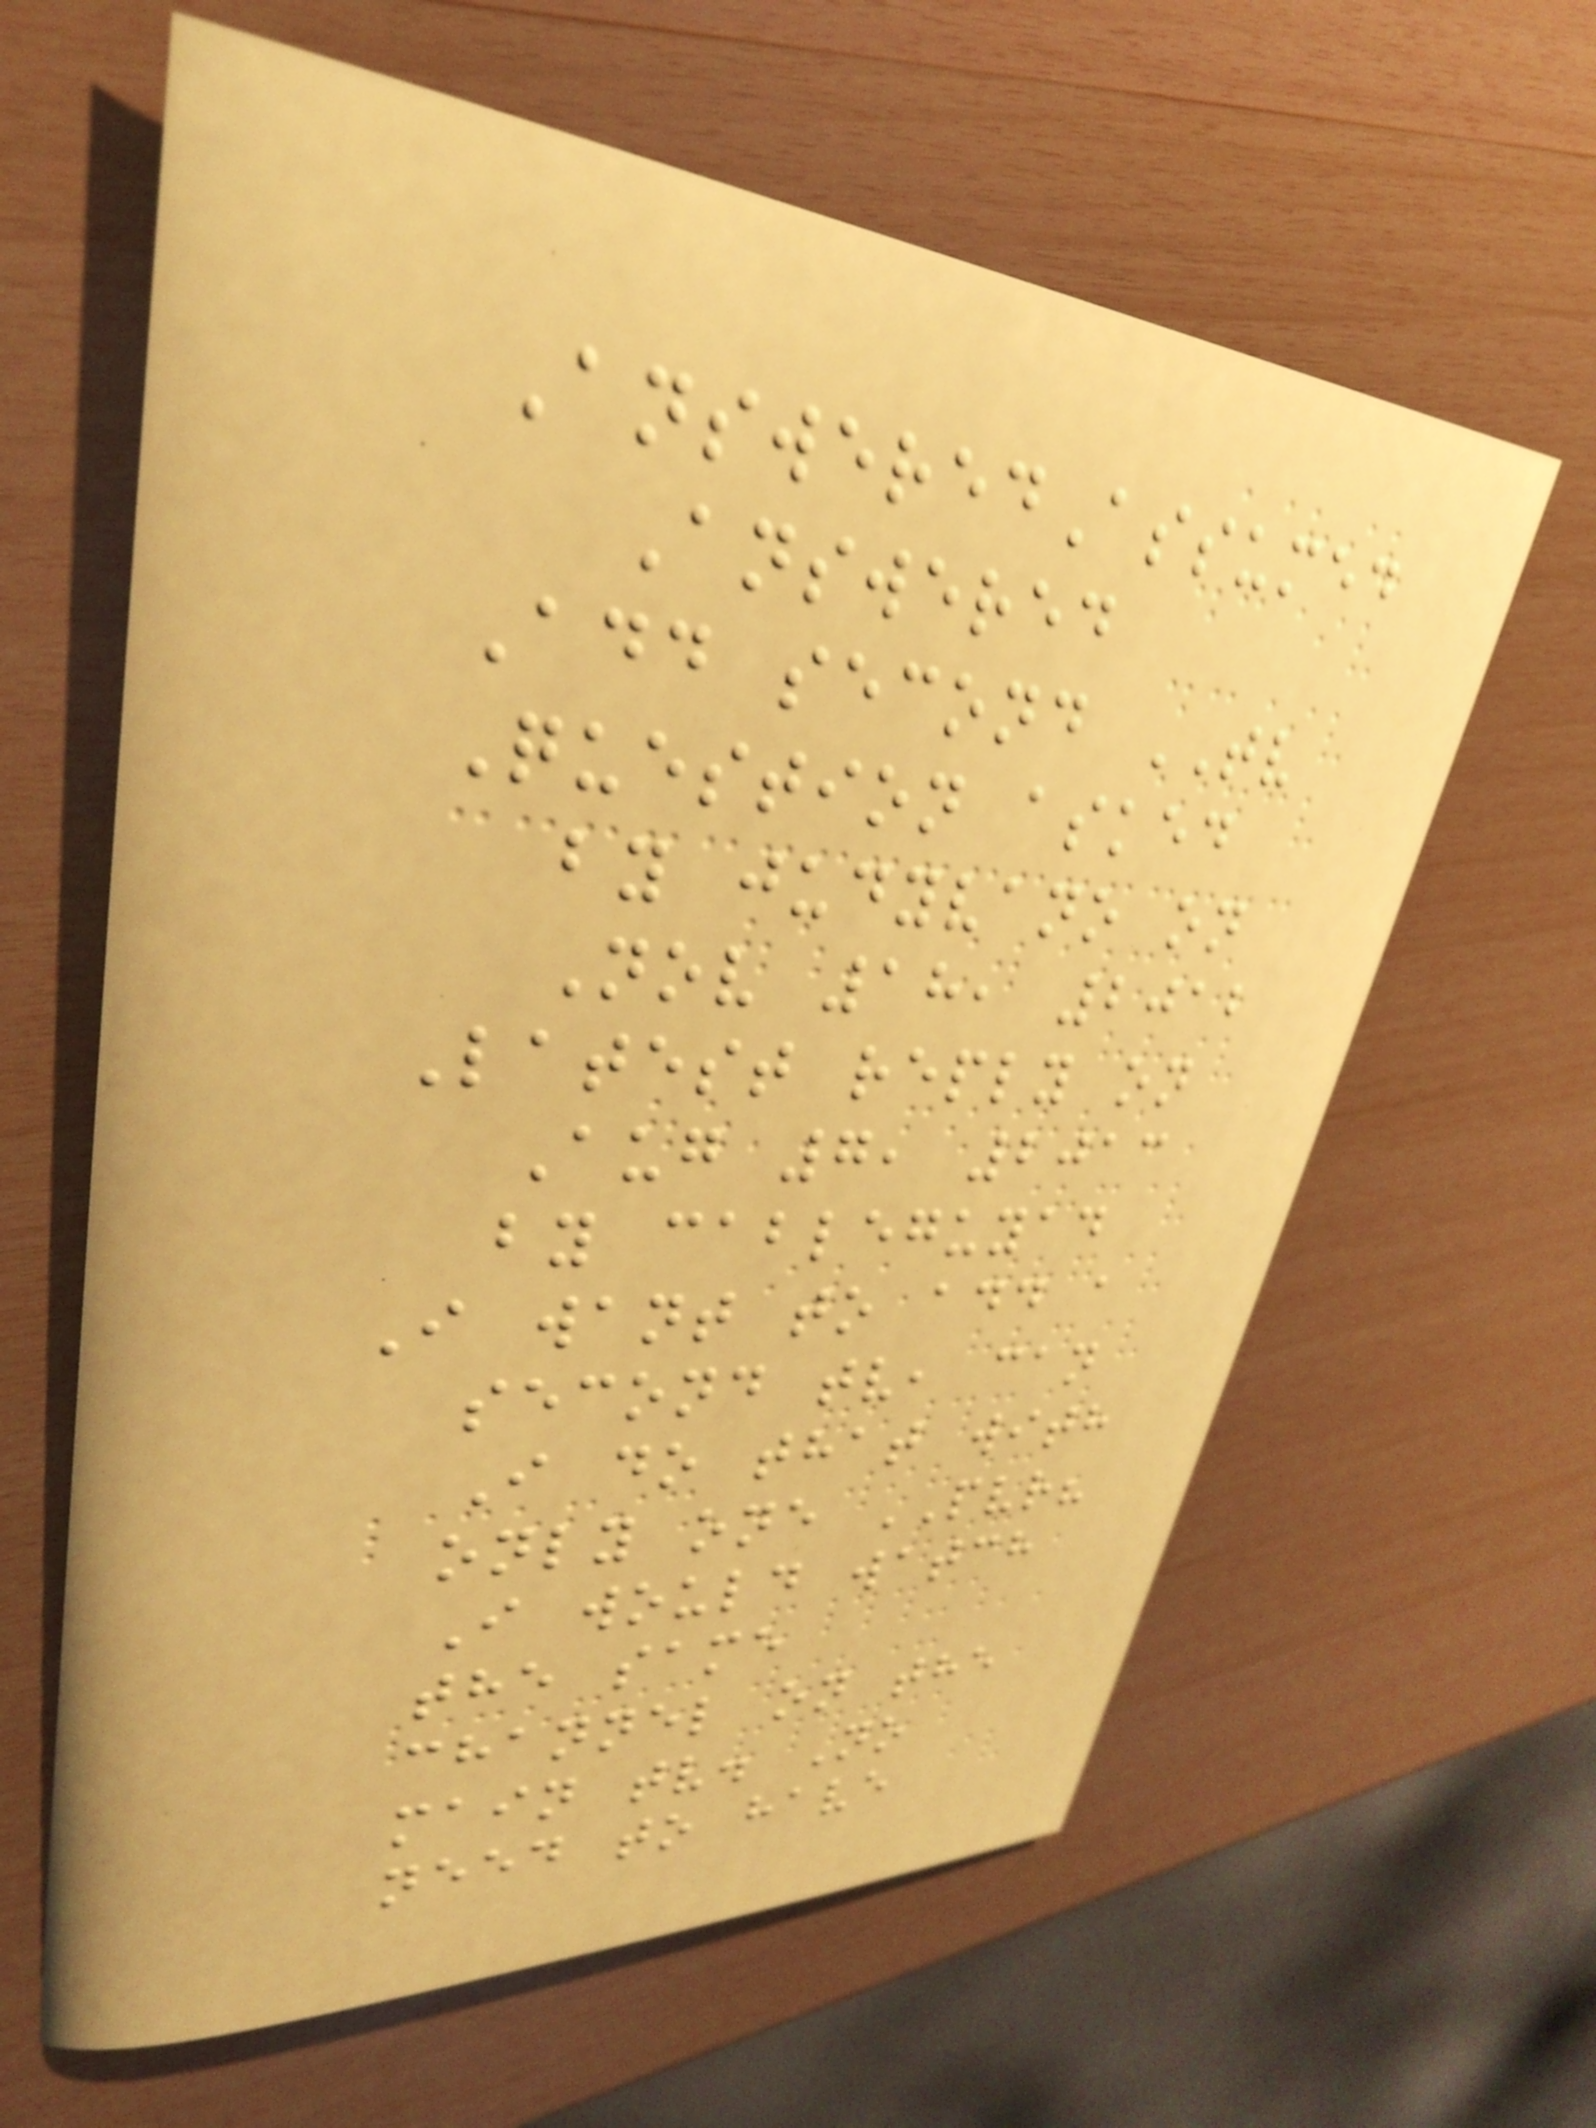AnsweredAssumed
Answered
Add second TV
Question asked
by judyvano on
Nov 18, 2012
Latest reply on
Aug 7, 2013
by cableguyad
I want to add a
second tv, can
I do that with
only one PVR?
I would watch
the same
channel on the
main tv. No
need to have
